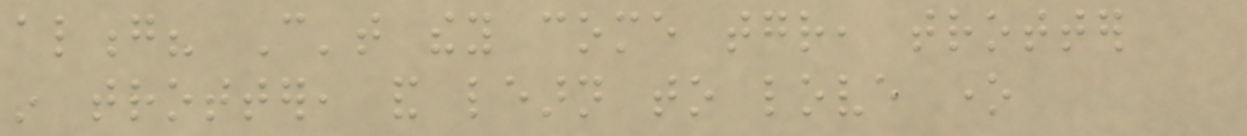along? Can't they come together, trotter
in trotter, and learn to love one
